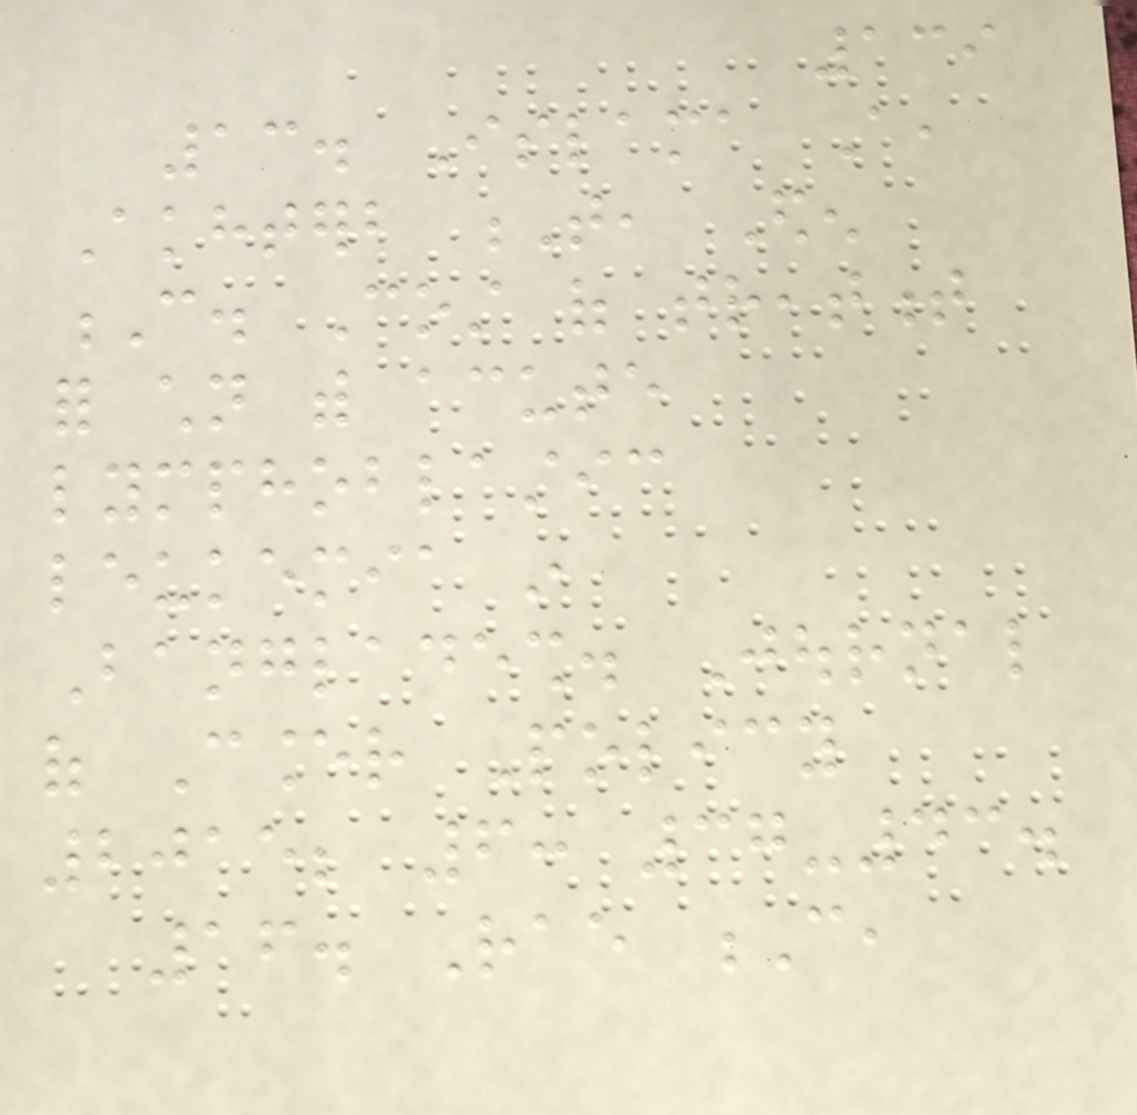139
13. Islama A,
Akhterb T, Eden
C. Cost of treatment
for children with acute
lymphoblastic
leukemia in
Bangladesh. Journal
of Cancer Policy
2015; 6: 37-43.
16. Rae C,
